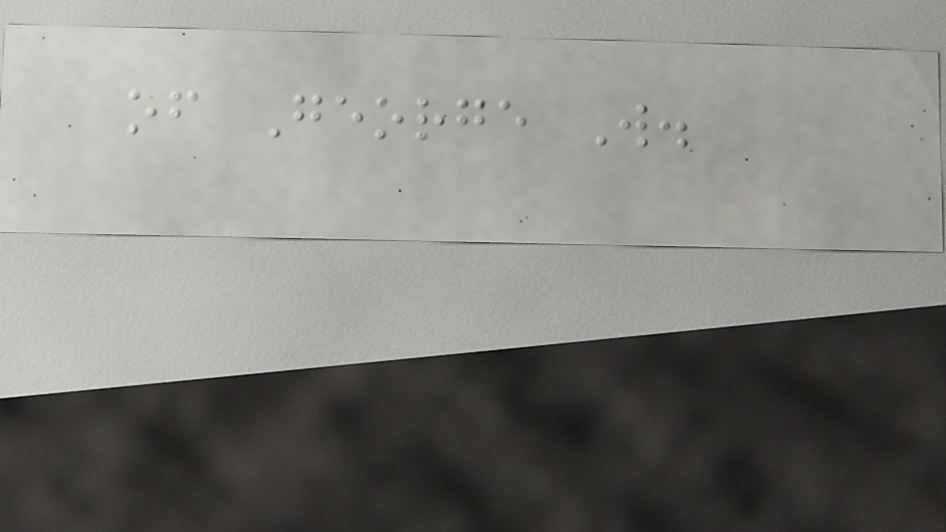of George W.
